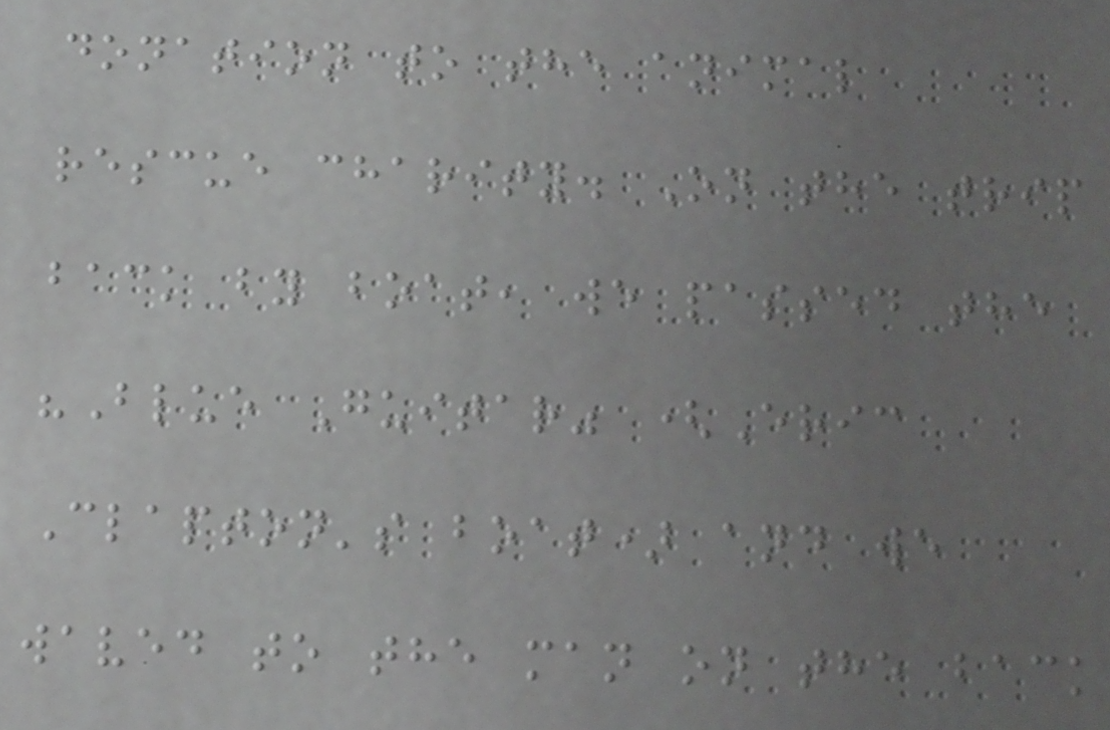donation to the animal
rescue charity. On the trip
back by boat, we passed the
"Blue Guitar" (Eric
Clapton's boat) and we
waved to the man on the back
